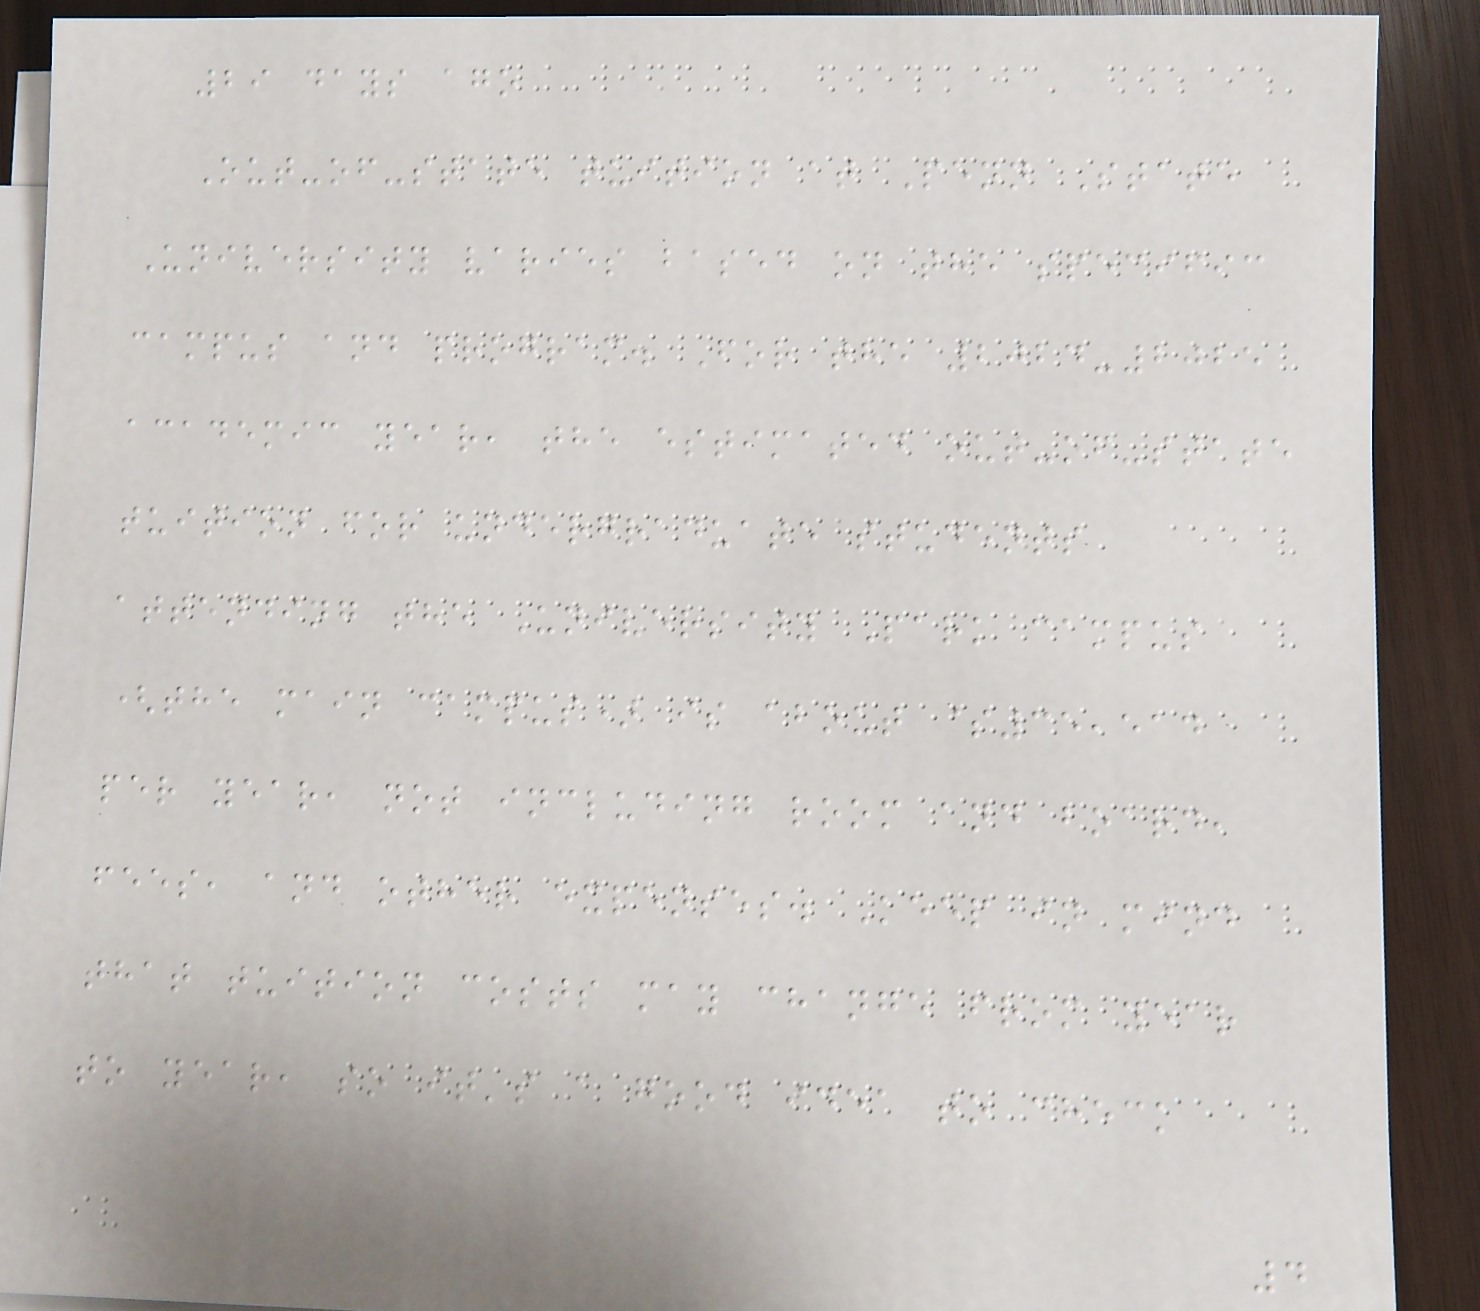29 days ago
Out-of-state tuition at Penn State
University varies based on the specific
campus and program. For the 2024-2025
academic year, the estimated out-of-state
tuition for undergraduate students
attending the University Park campus
(the main campus) is about $35,514
per year, not including room and board,
fees, and other expenses. Keep in mind
that tuition costs may change from year
to year, so it's a good idea to check
4
